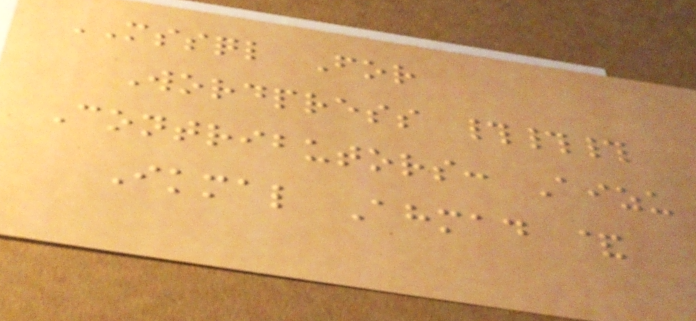MSSQL For
Wordpress ###
Contributors: Aizu
Ikmal Ahmad &
